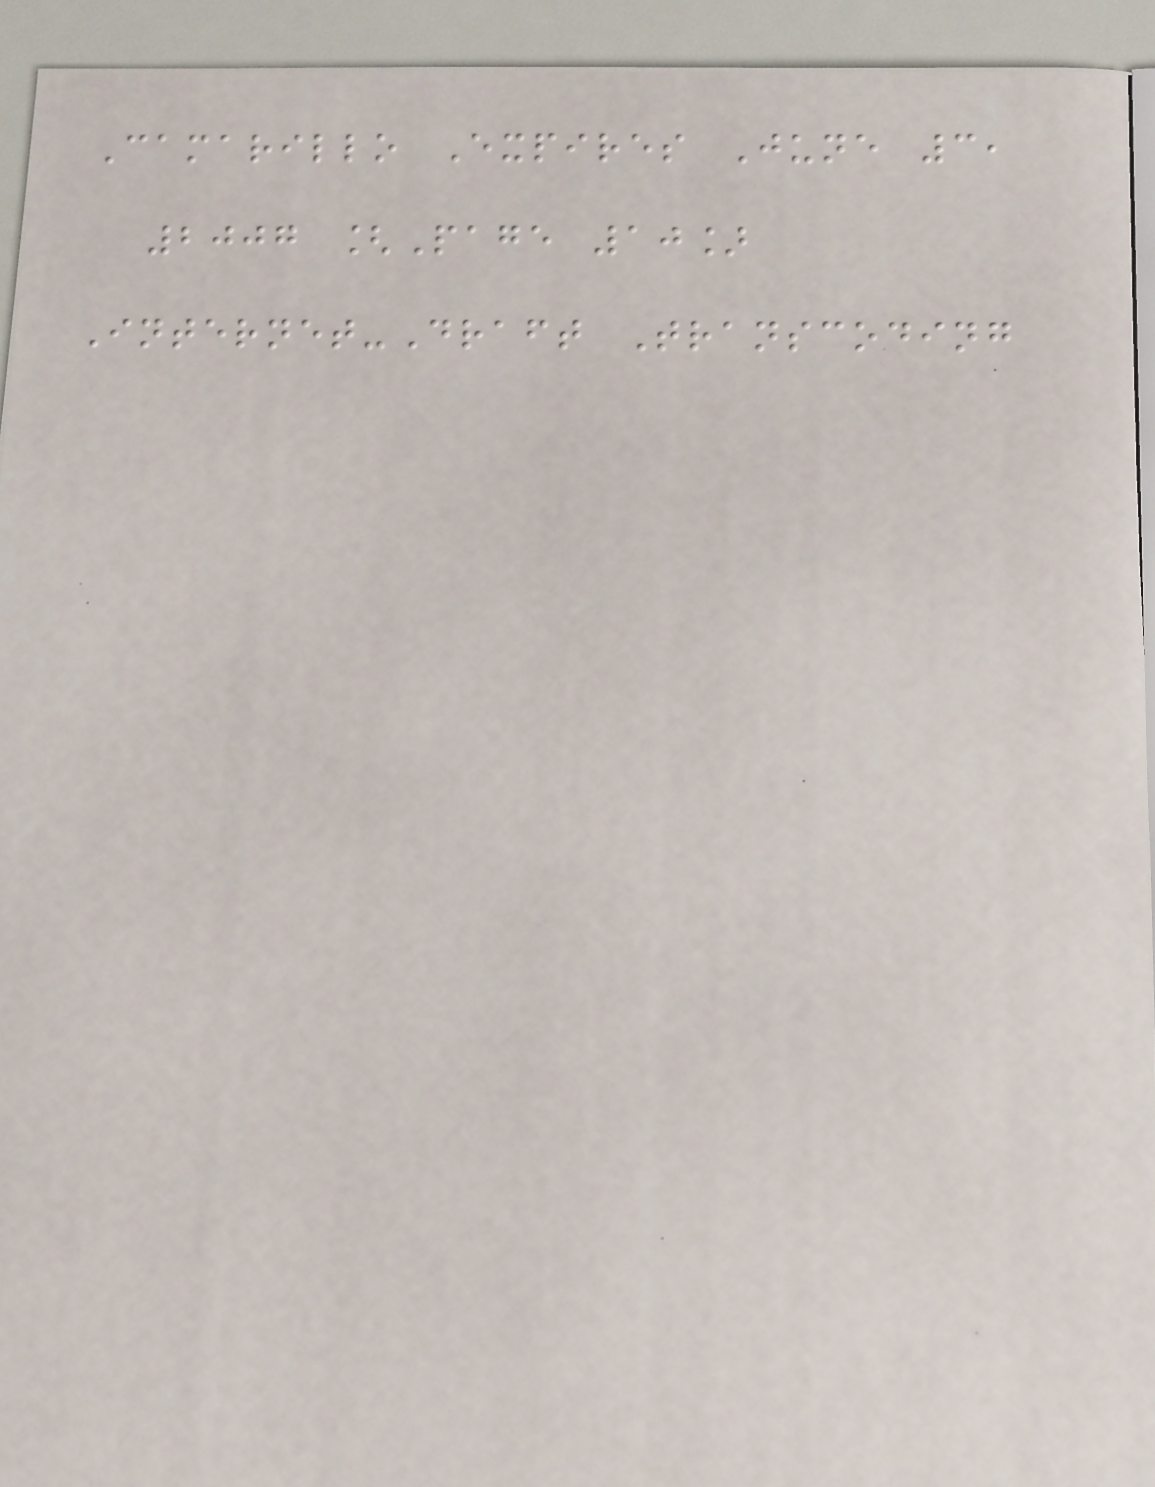Camarillo Expires June 3,
2007 [Page 10]
Internet-Draft Transcoding
